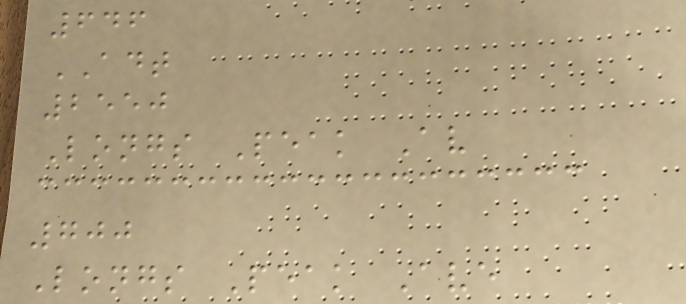646
ADT
2550
Longs Peak Av
700
Longs Peak Ave
